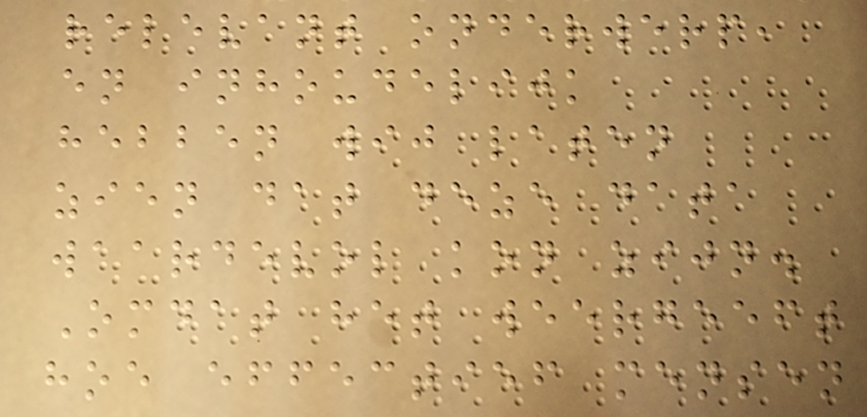relevant onderwerp,
en inhoudelijk
hebben wij laten
zien dat deze data
waardevol kon zijn.
Omdat het weergeeft
hoe effectief mensen
